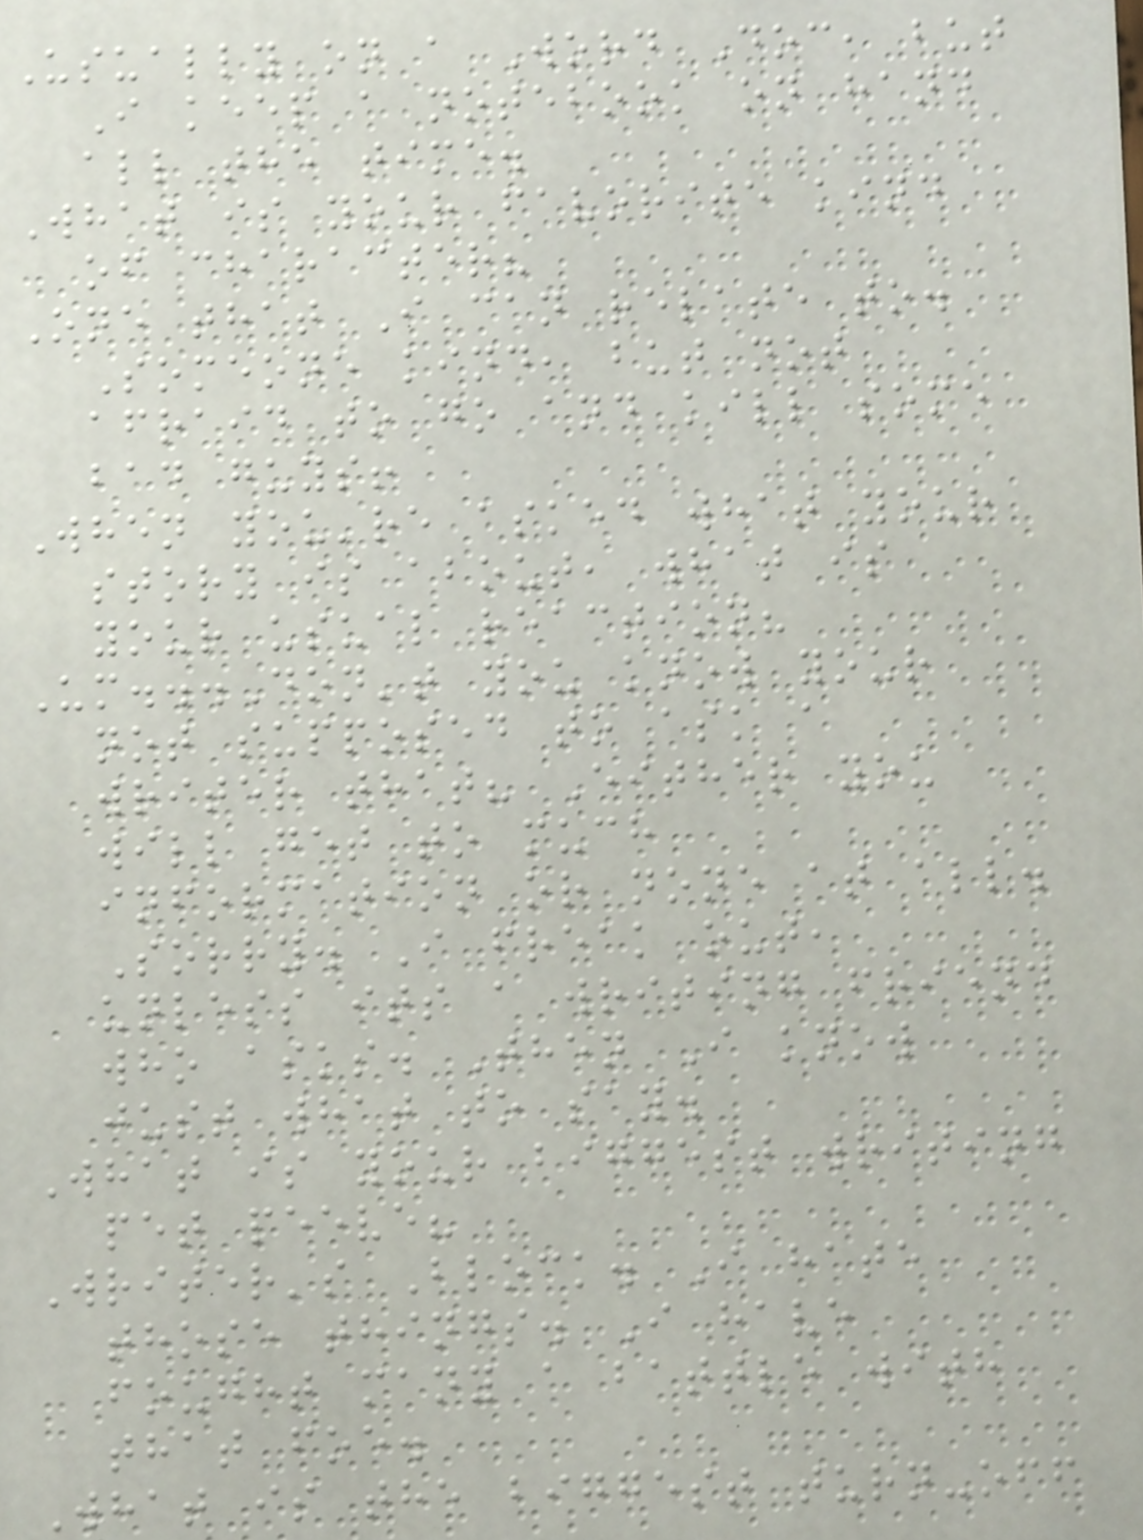Usually on a Word Doc, but
I keep a notebook on hand
all the time.
What is your favorite kind
of character?
One that I can relate to.
Someone kind, but not
afraid to go and kill some
bad guys!
When you're asked what your
story is about, what is
your usual reaction?
Um...Don't you know your
not supposed to ask a
writer that? Either you
will get to much
information or none at all.
Sorry. I freak out,
unless its a writing friend
who asks. Then I know
just what to say.
What is your biggest writing
pet peeve?
Writer's Block. I hate
those things. I have
fought many a battle with
that foe.
What is the biggest turn-off
